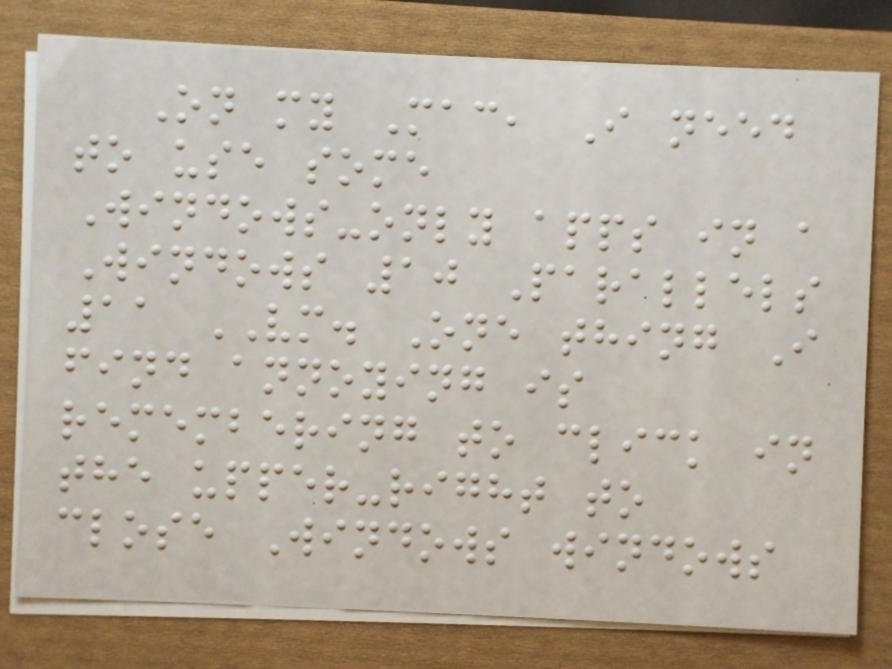On my Mac, I need
to use some
Windows-only apps in a
Windows 10 Parallels
11 VM. One thing I
find annoying is
remembering to click in
the upper-right to
close Windows windows
